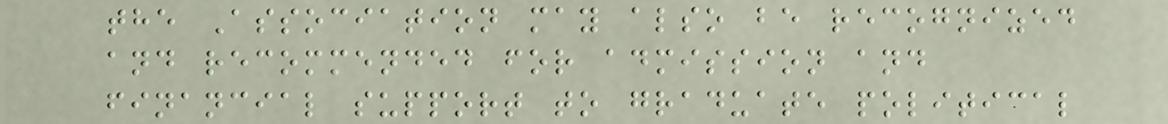the Association may also be recognized
and recommended for admission and
financial support to graduate political
